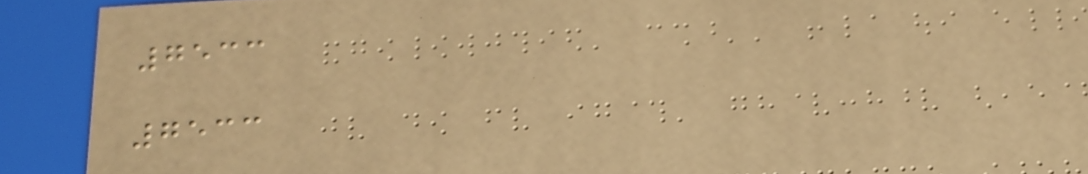7533
7533
